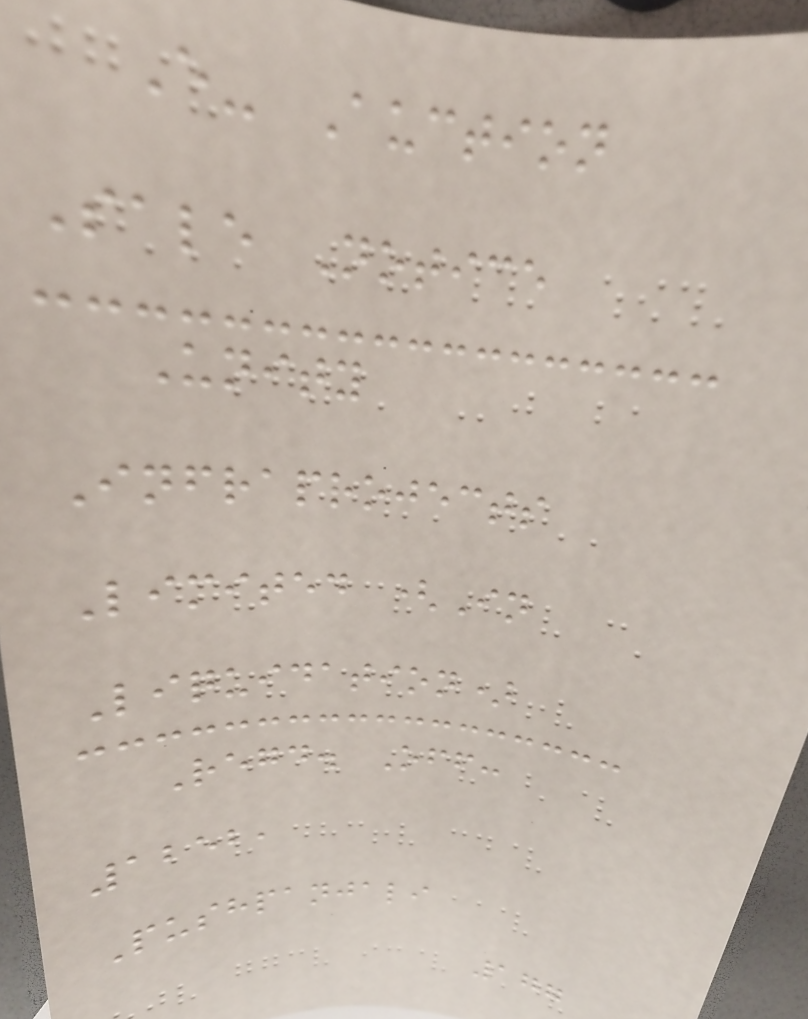E- Auction
Sale Notice
Unity
Infraprojects
Limited (In
Liquidation)
Regd. Off:
1252,
Pushpanjali
177
